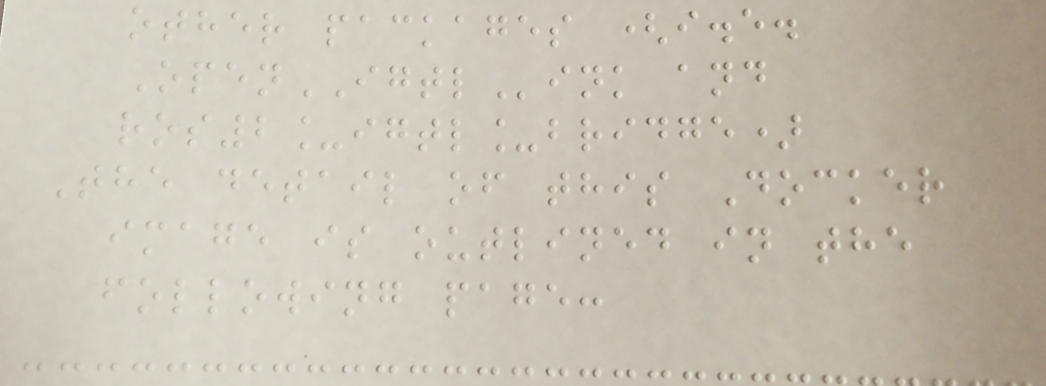other packages (i.e.
OpenIGTLink and
ros2_igtl_bridge)
The detail of this Docker
image is outlined in the
following page:
